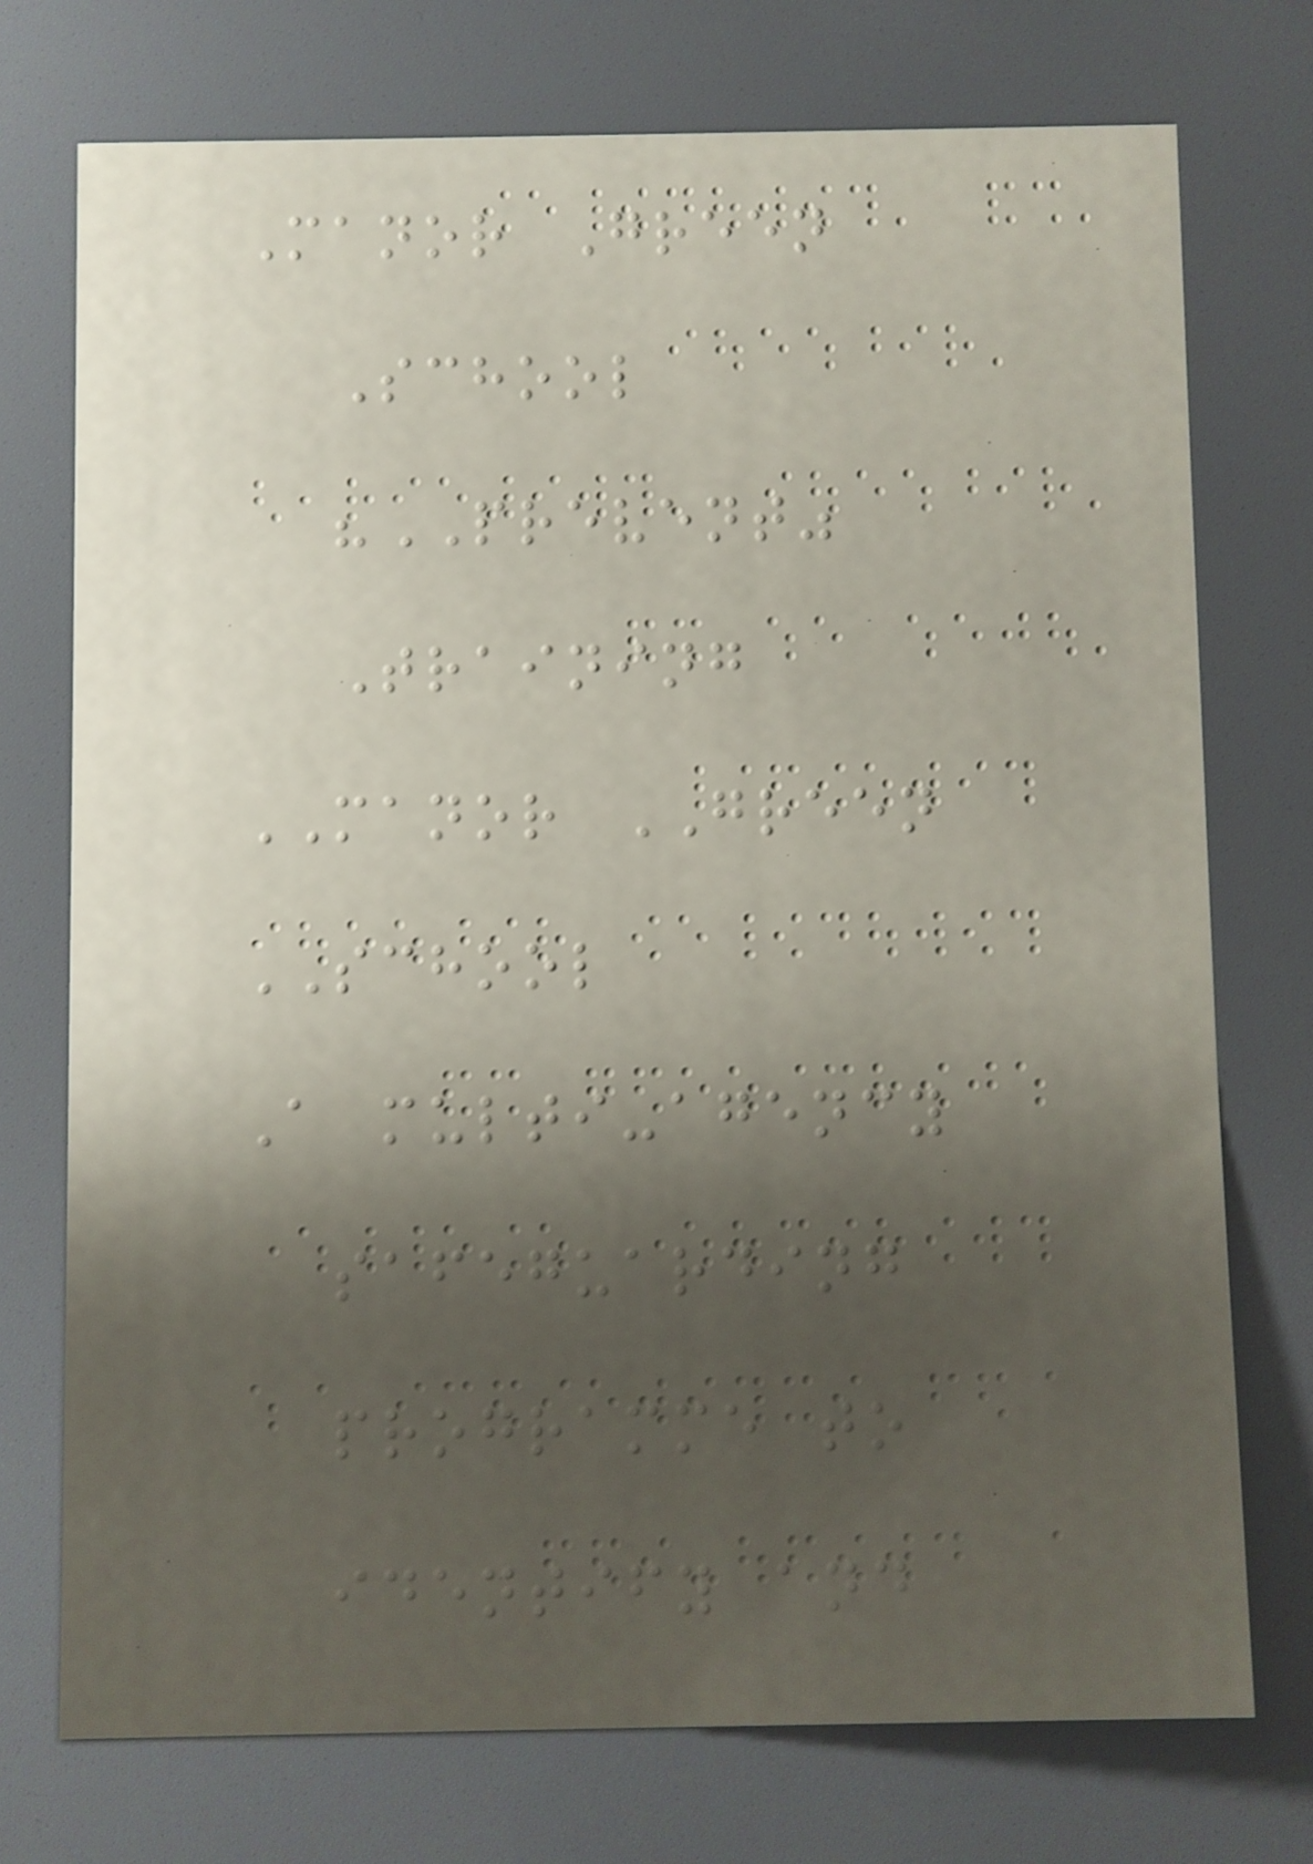Manor Green
School
"PREVENT"
Training
MANOR GREEN
SCHOOL
A multi-agency
safeguarding
programme to
identify and
